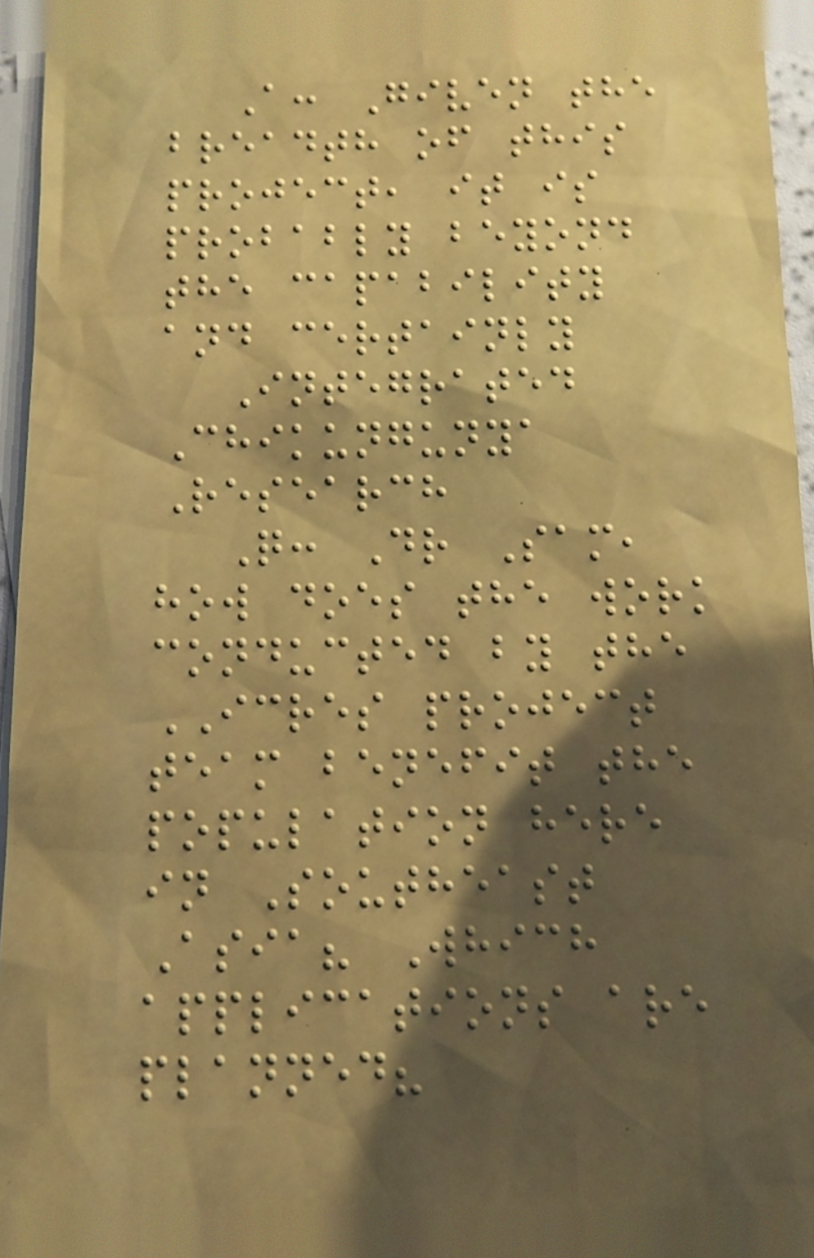A: Given the
breadth of this
project, it is
probably beyond
the capability
and certainly
Integrated
Chikungunya
Research
Q: Dr Sam,
how does the work
conducted by the
ICRES project
team benefit the
population here
in Southeast
Asia? Which
applications are
planned?
